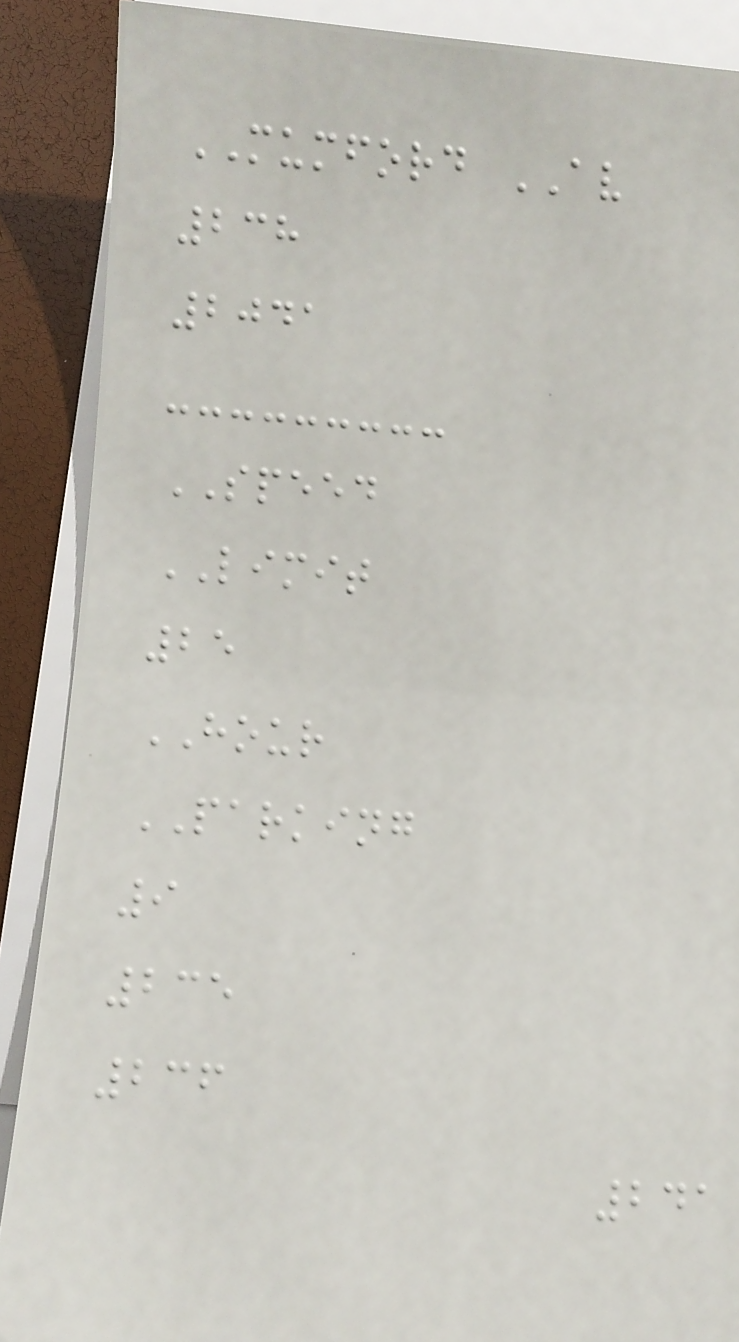MUMFORD AV
238
2041
SPEED
LIMIT
25
HOUR
PARKING
9
235
236
241
